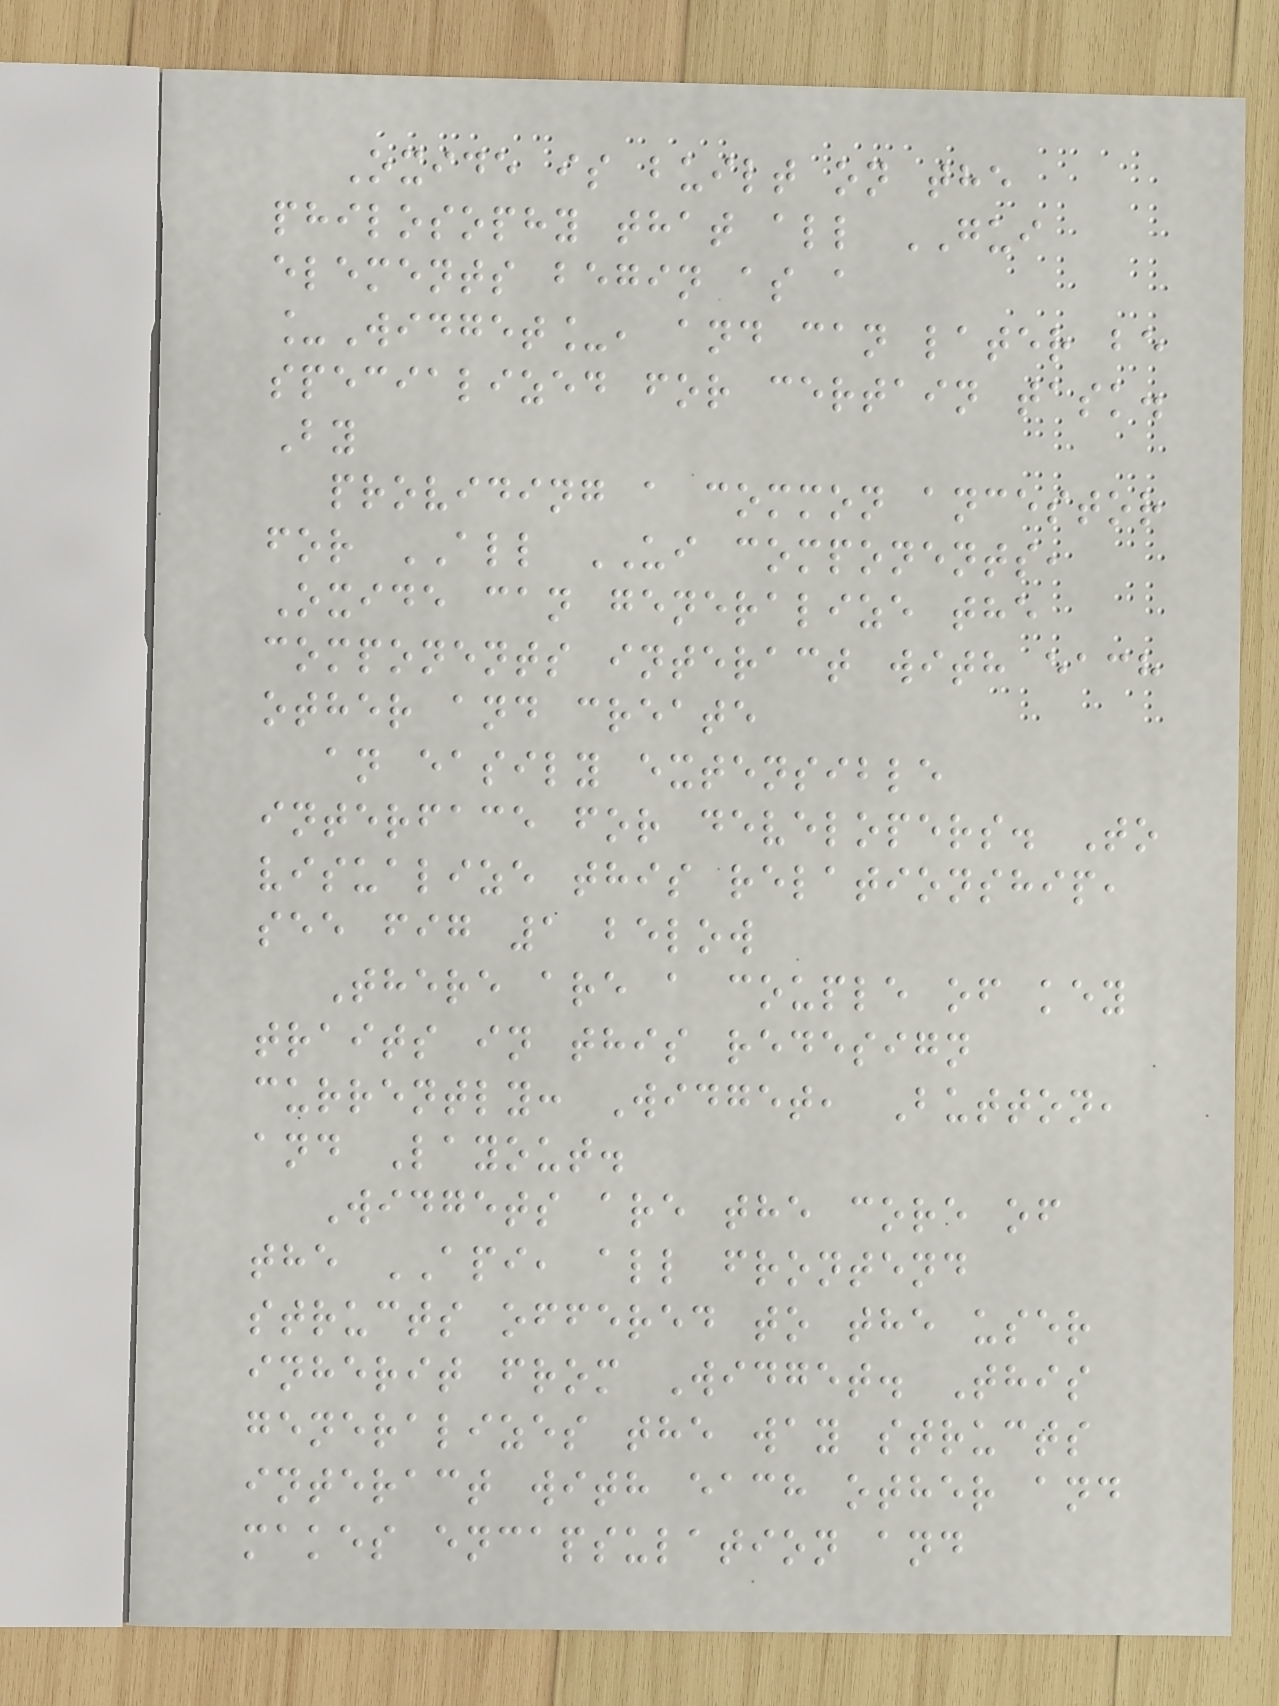Oxide is built on the
philosophy that all GUI
elements begin as a
_Widget_, and can later be
specialized for certain task.
By
providing a common ancestor
for ALL UI components,
Oxide can generalize the
components interact with each
other and create
an easily extensible
interface for developers. To
visualize this relationship,
see fig 1 below
There are a couple of key
traits in this redesign
currently: Widget, Button,
and Layout.
Widgets are the core of
the API, all frontend
structs offered to the user
inherit from Widget. This
generalizes the way structs
interact with each other and
makes encapsulation and
